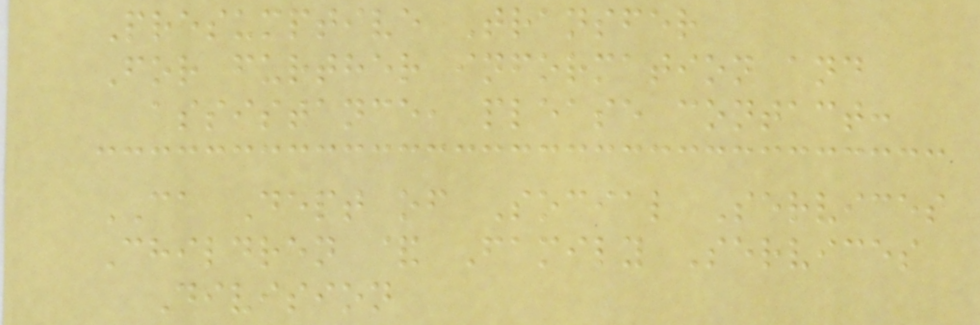Presumptive Transfer
For further information and
assistance, please contact:
CA Dept of Social Services
Children & Family Services
Division
